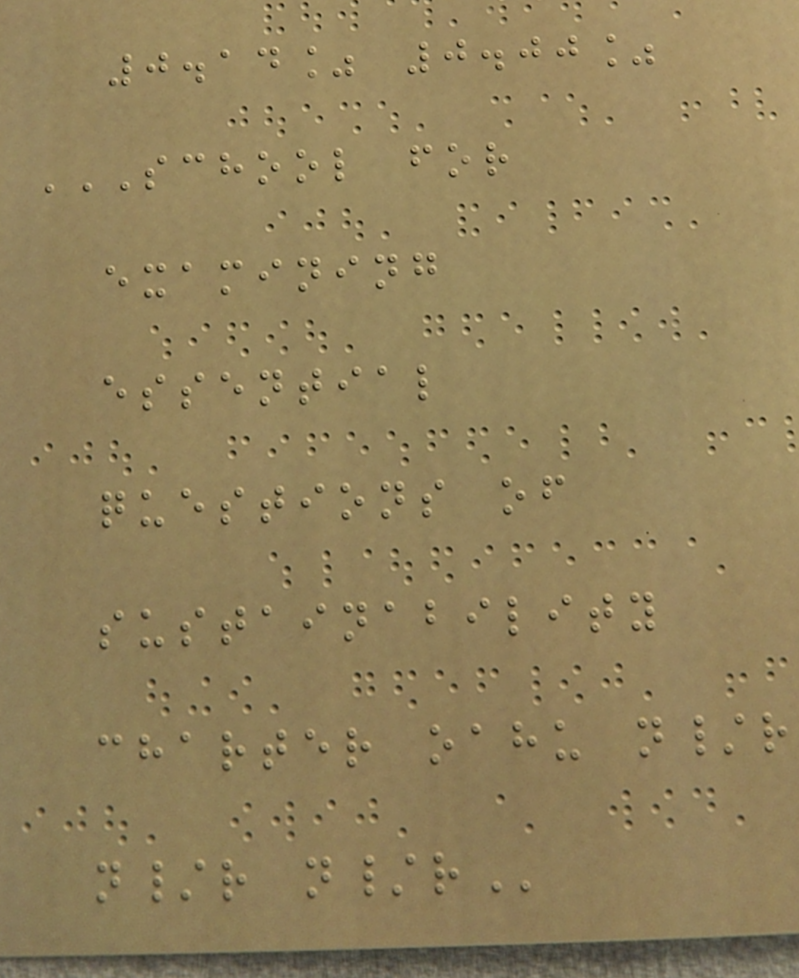0.14% 0.00%
SCHOOL FOR
EXAMINING
ESSENTIAL
QUESTIONS OF
SUSTAINABILITY
CHARTER OAHU N/R
N/R N/R
